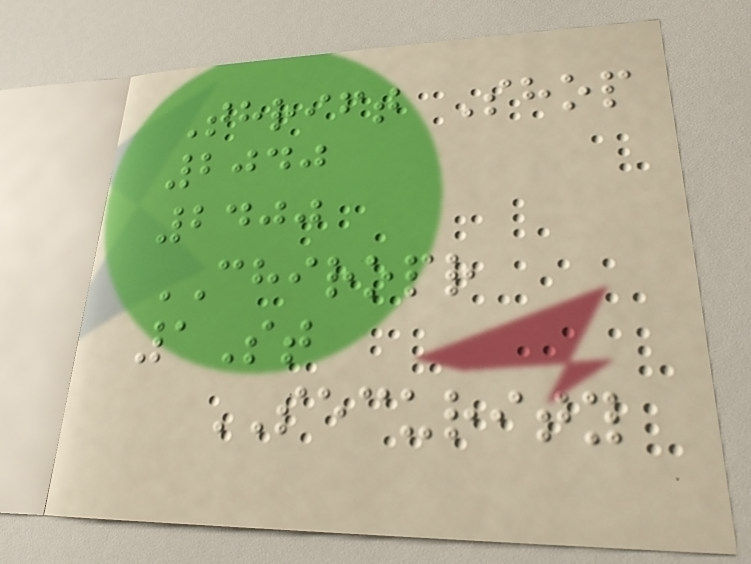Thrift Shop
2040
2400
CHIROPR
1St
SECURITY
